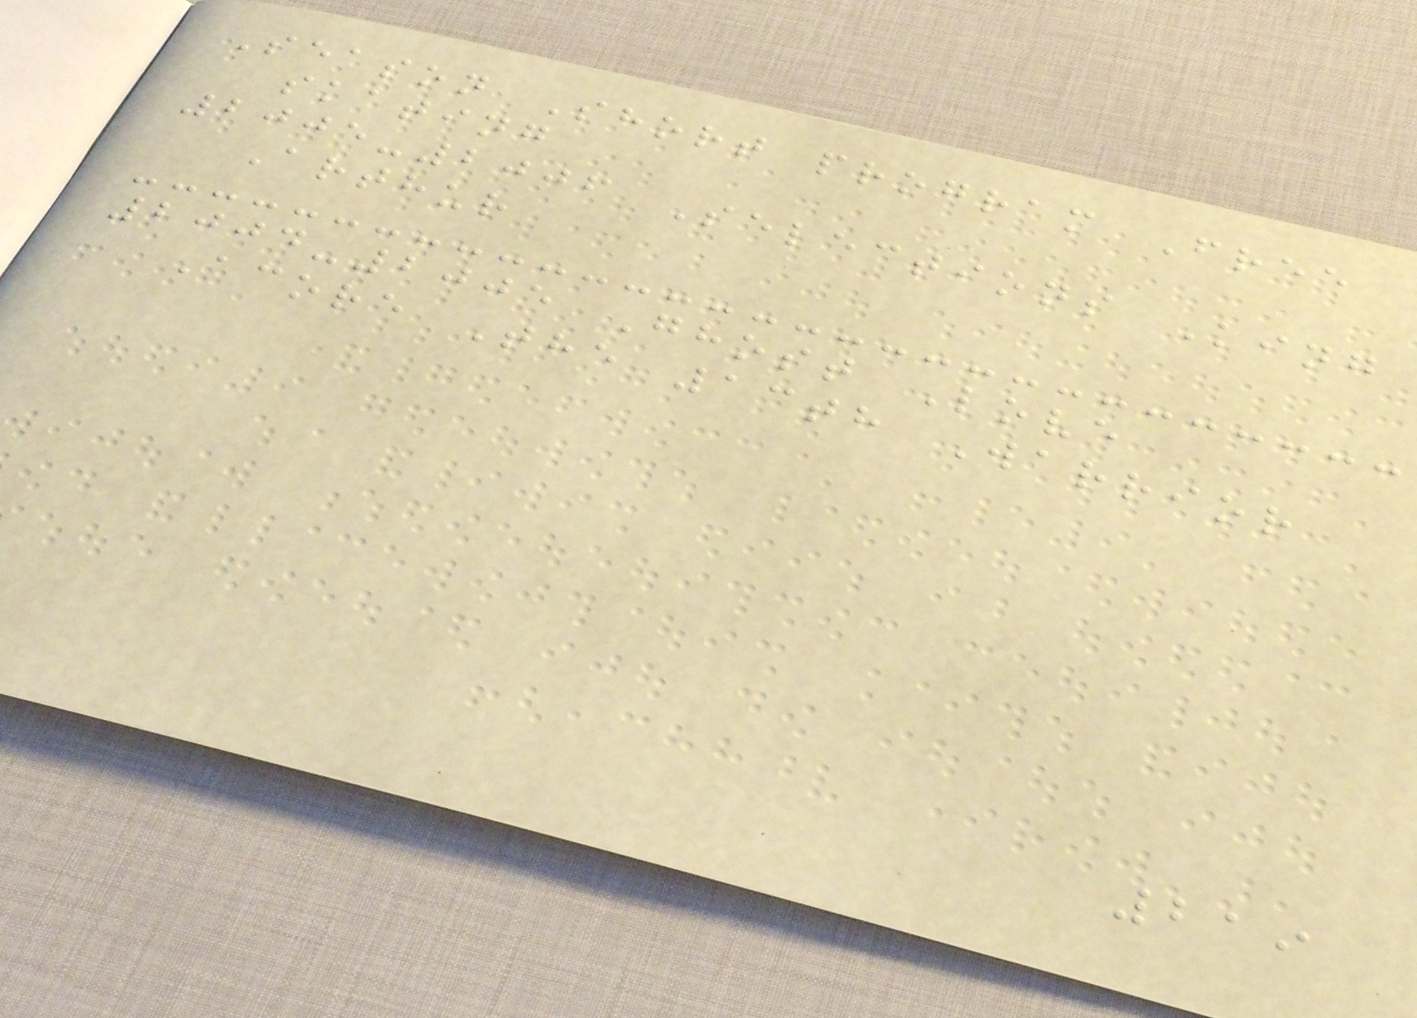Season Short program Free
skating
2005-2006 Selections King
Arthur
2004-2005 Ghost Love
Acore The 13th Warrior
219
